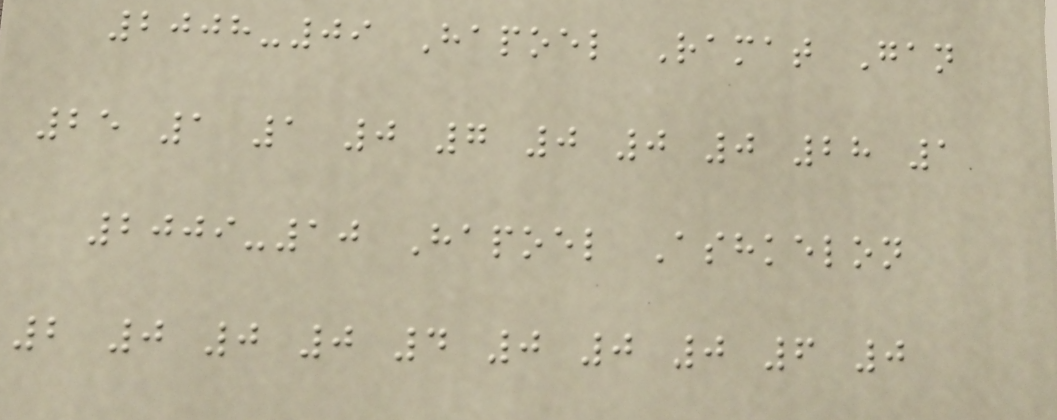2008-09 Hapoel Ramat Gan
25 1 1 0 7 0 0 0 28 1
2009-10 Hapoel Ashkelon
2 0 0 0 4 0 0 0 6 0
